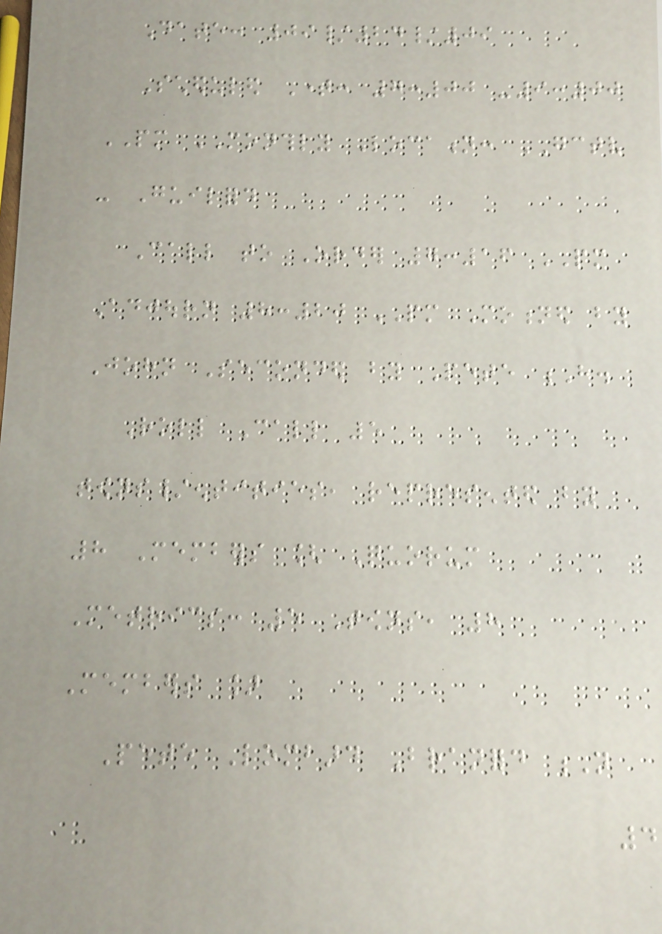Date: 09/24/09
Scheduled Time: 7:00 -9:00
PM MONTHLY Location: GCTV
- Guilford
Call to Order 7:16 PM
Adjourn 8:20 PM Motioned by
John Seconded by Pete H.
Roll Call 5
towns/entities, represented by
8 Members [ Quorum
Metrics: 5 Towns, 8
Members ]
Pete Lombard Branford N
4
